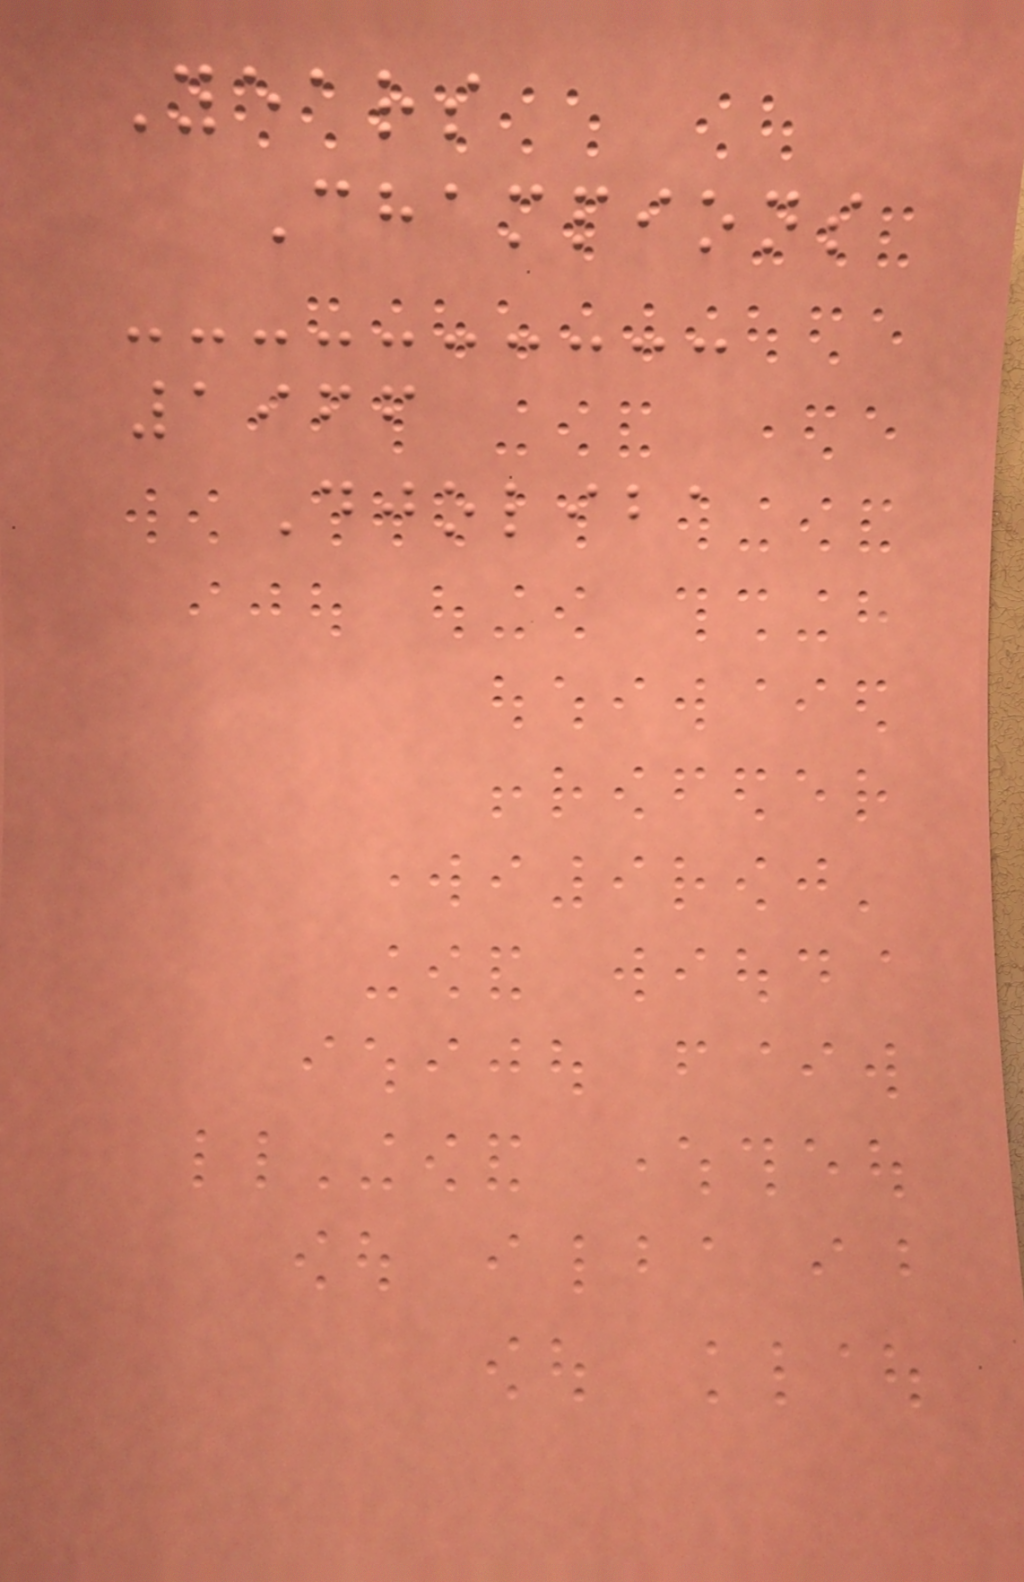Years
Champions
1966
Djoliba
